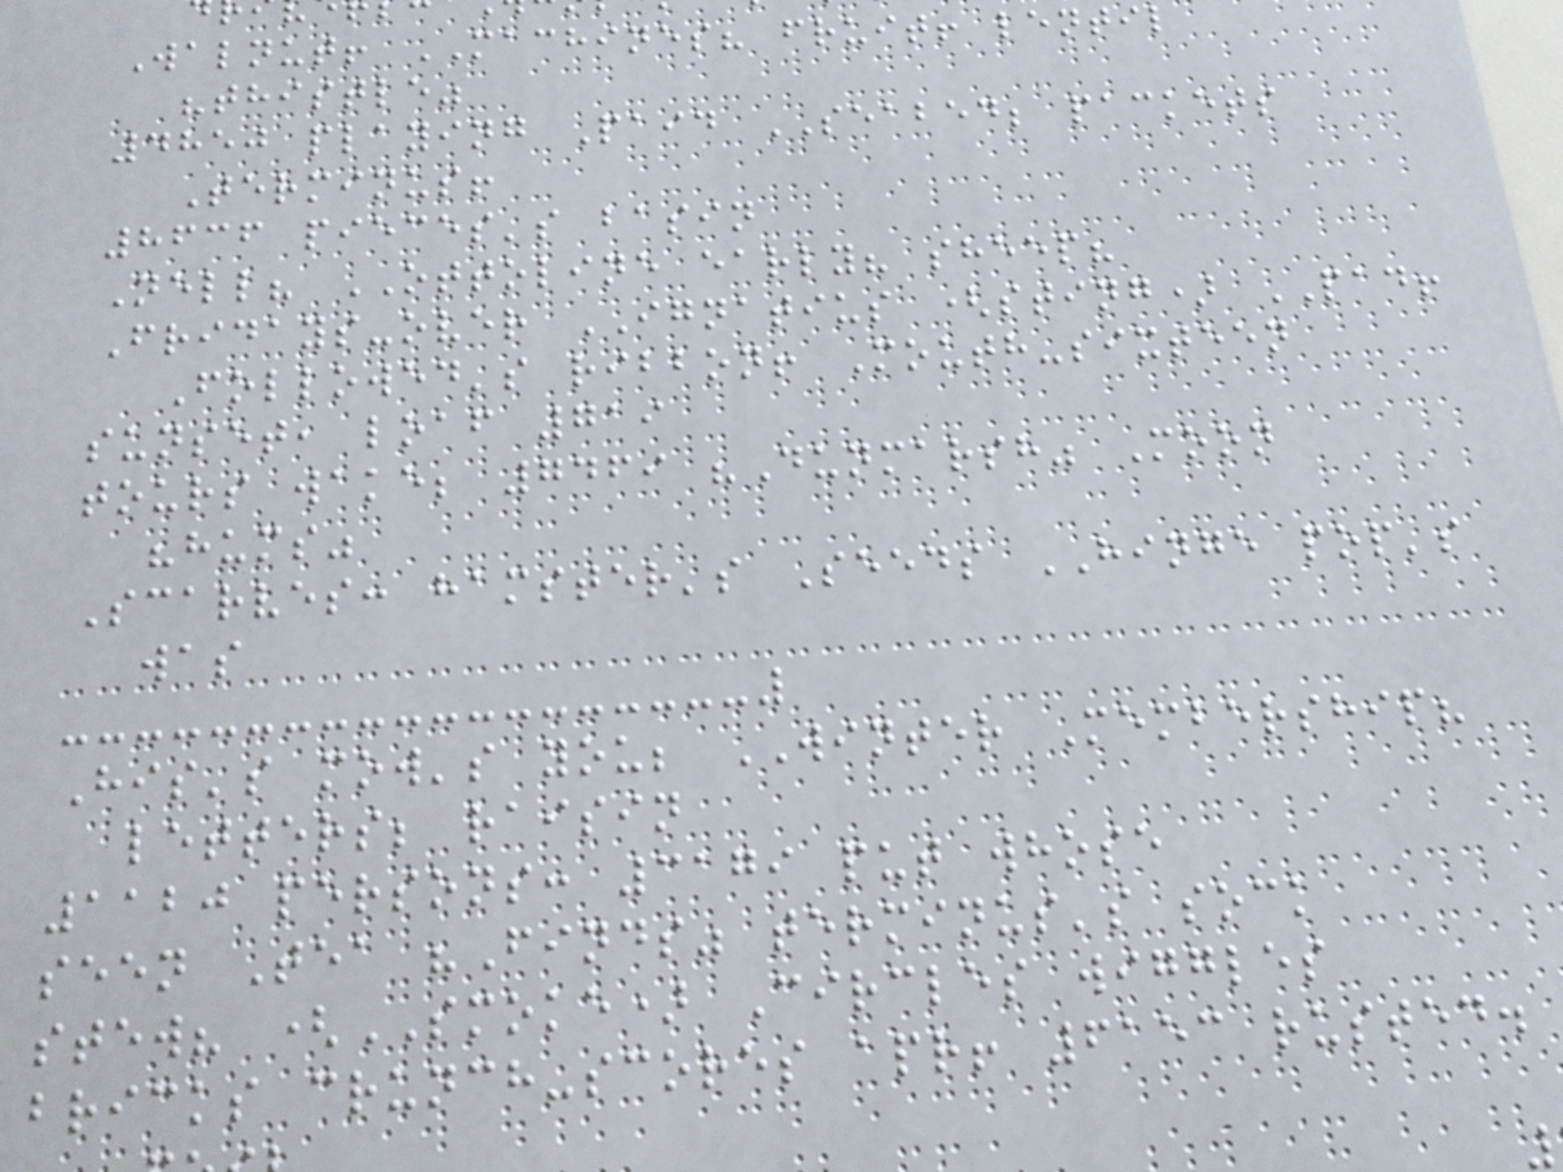Walnut! MACHINES? fruit! lentil
"thistle"
4850 playing Paid SEABED; packets
Terminus!
8636 pieces's basin
Nell? OTTOLINE early? sheep?
Fridays-over IGNATIUS (sting) PAD!
Followed's ribbon! Mouth-sixteen
sunset, loaf 719
tours wake; 7469 "Dunmarsh" Moon
"hums"
Scarves: hamster's Seeds HINGE pop's
was
His's mow's you; WINTER Membership?
letters; raisin
1120 persons: 3179 put whose
seen Tea "Finds" terminus's sock
stew? (SMOKE) Circles wiggles
bricks crunch-scores apr! 6153 rusted.
